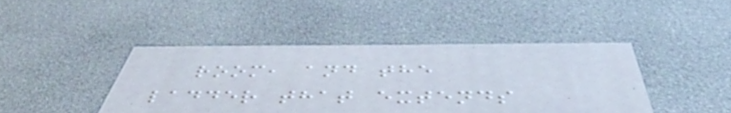room, and the
ladder that extends
